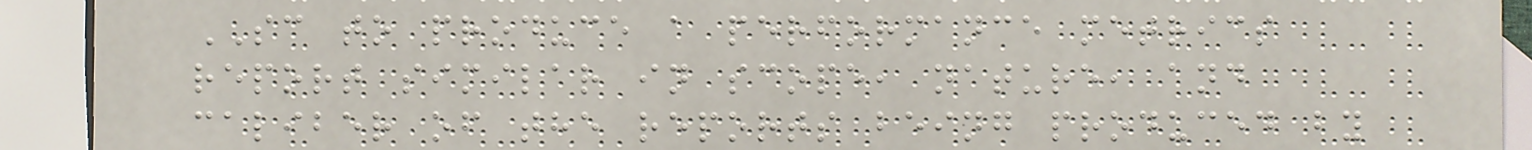SC to produce a performance metrics
report similar in scope, nature, and
caliber of the reports being produced by
